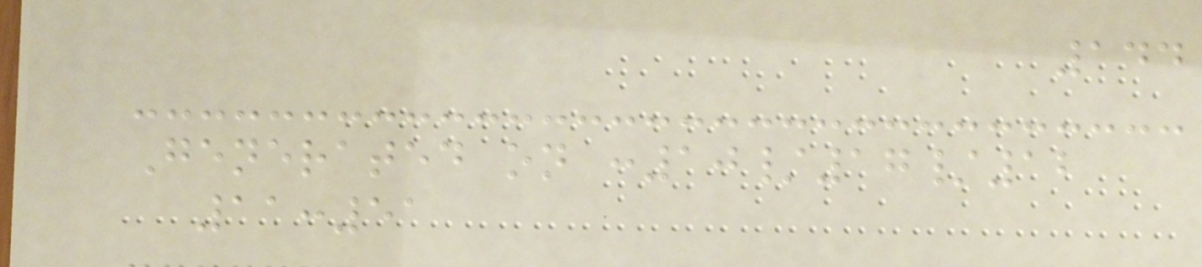144
Generated on :10/17/12
11:51
